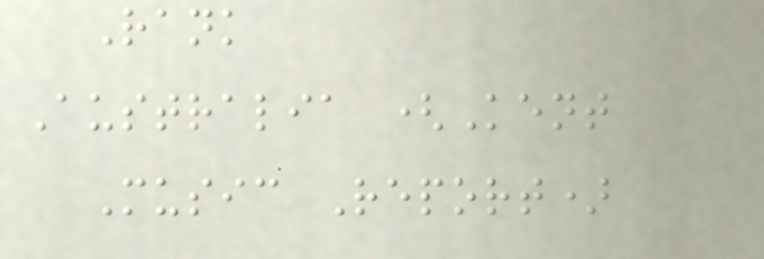Rank
Australia (Kent
Music Report)
